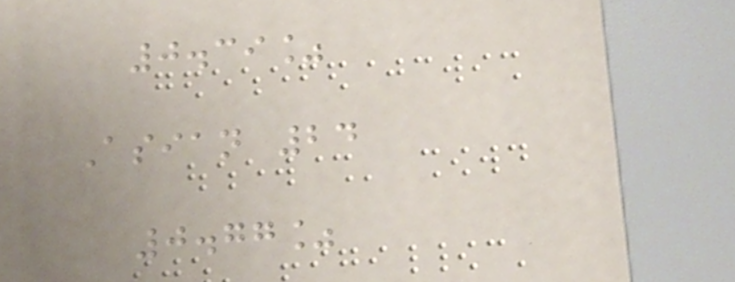0.39%
Asian 24
0.77%
